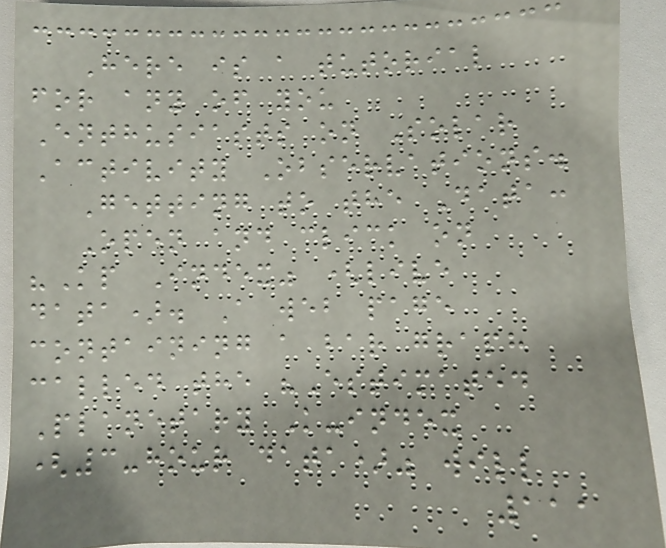Here is a tutorial
for any of you
Enthusiasts on Solar
Activity Observations.
Getting to the Data:
Open and click on
"Kp Index" (live
data). A web page
containing a bar graph
called the "Estimated
Planetary K-index
(3-hour data)" will
111
